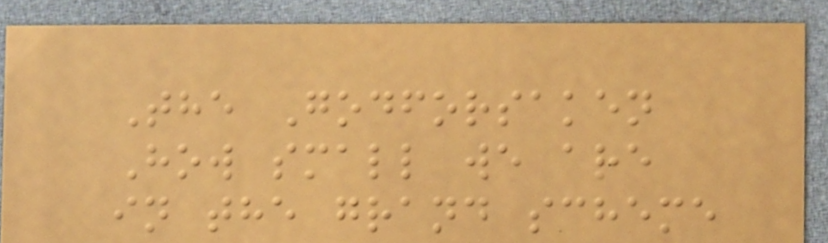The Godforsaken
How small we are
in the grand scheme
